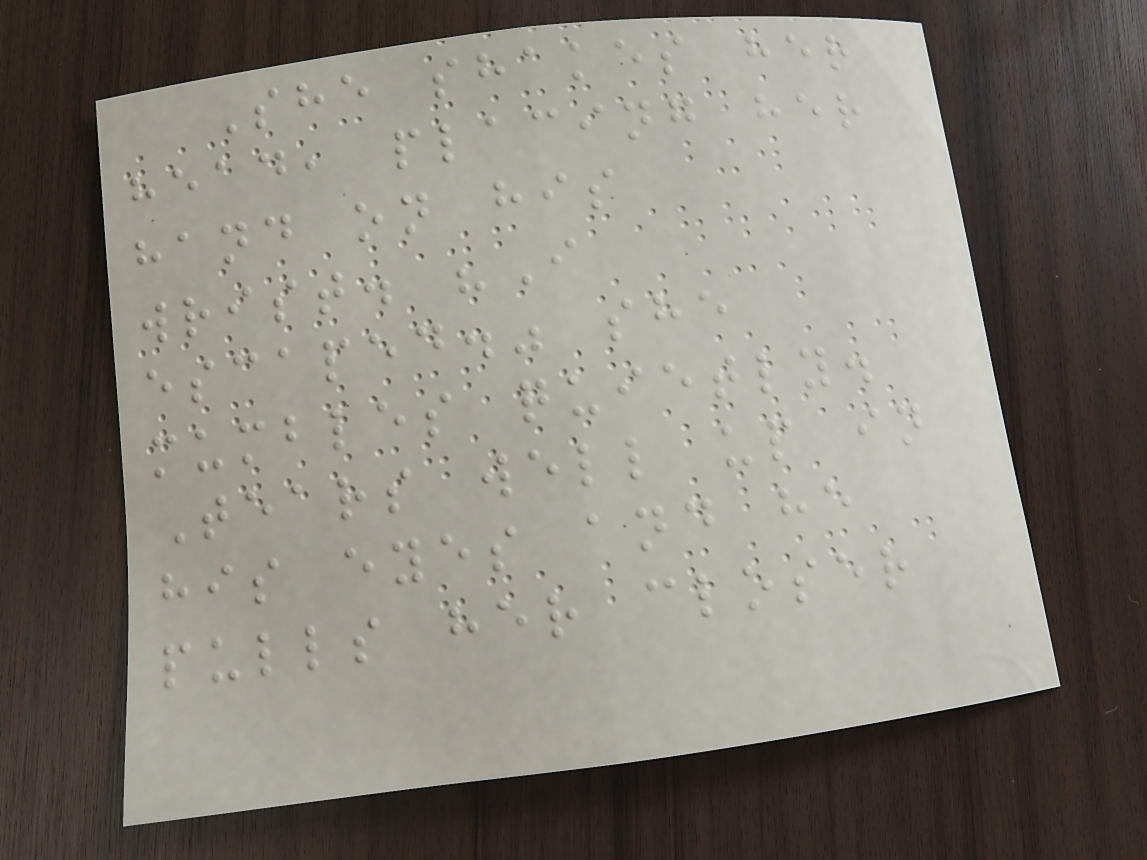She shakes her
head, placing her
hand on his
wrist. "I
escaped." she
mumbles quietly.
Tears well up in
his eyes and he
pulls her closer
